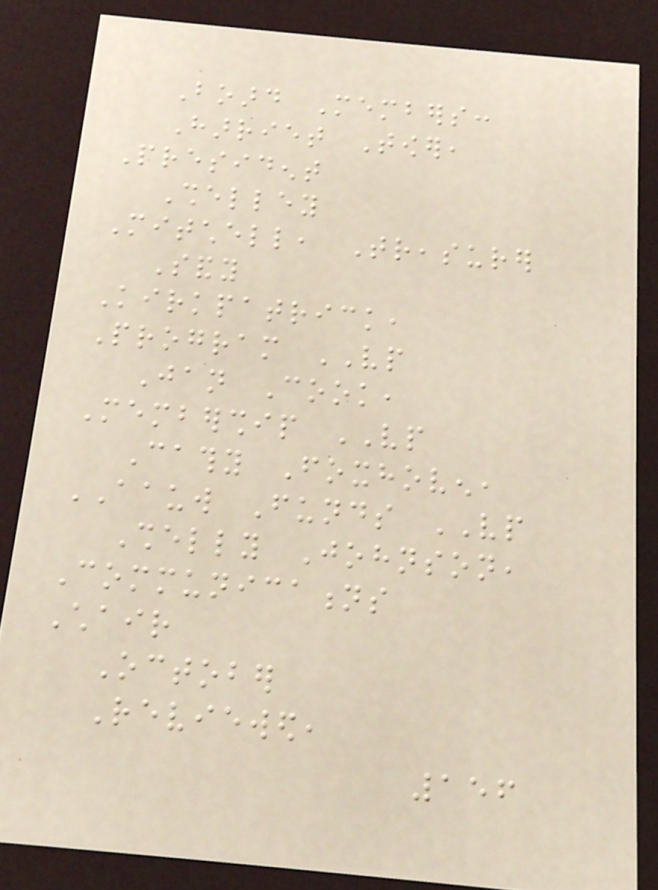Board Members:
Harriet Tower,
President
Shelley
Mitchell, Treasurer
Sandy
Kirkpatrick,
Program VP
Jan Cook,
Membership VP
Cathy Foxhoven,
AAUW Funds VP
Shelly Johnson,
Communications
Chair
October
Reviewed,
156
